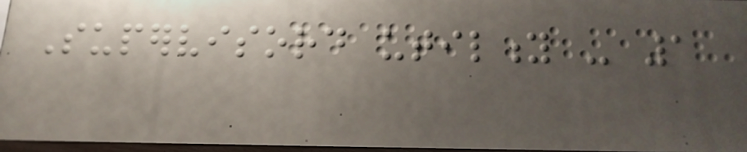Supervisord utility - 1
